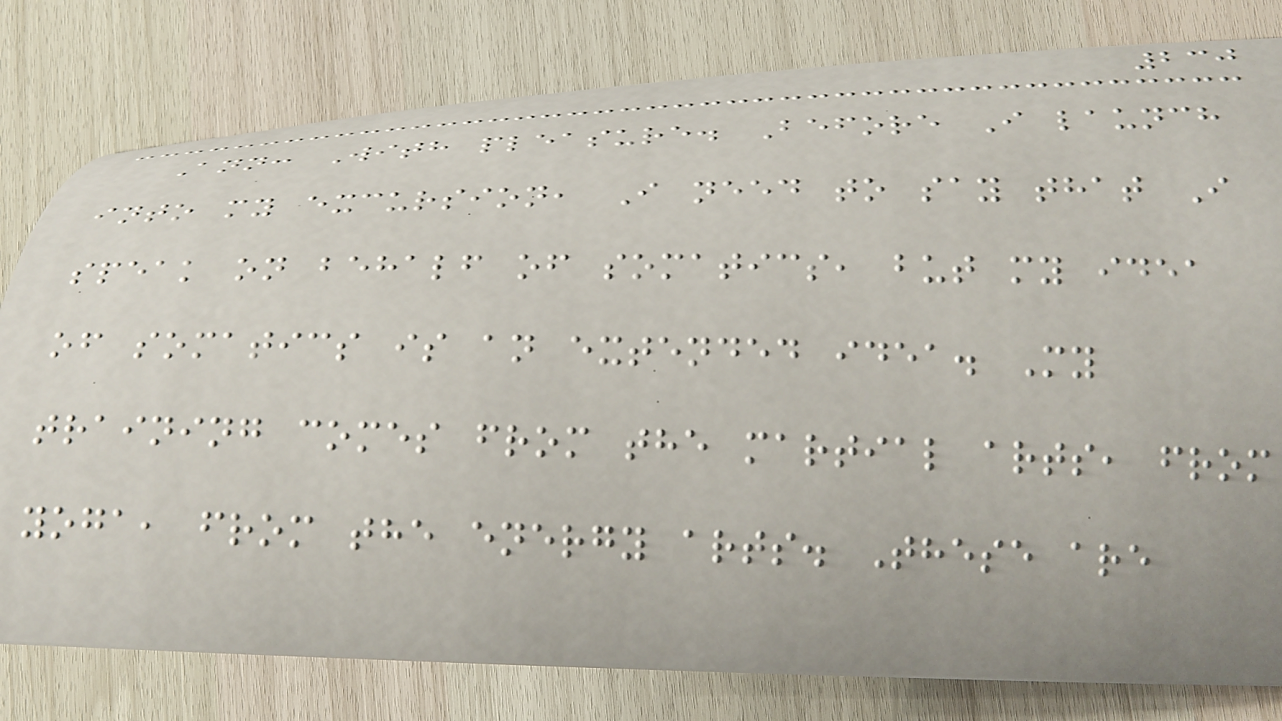230
Ann: With pleasure. Before I launch
into my excursion, I need to say that I
speak on behalf of somatics, but my idea
of somatics is an extended idea. My
training comes from the martial arts, from
yoga, from the energy arts. These are
